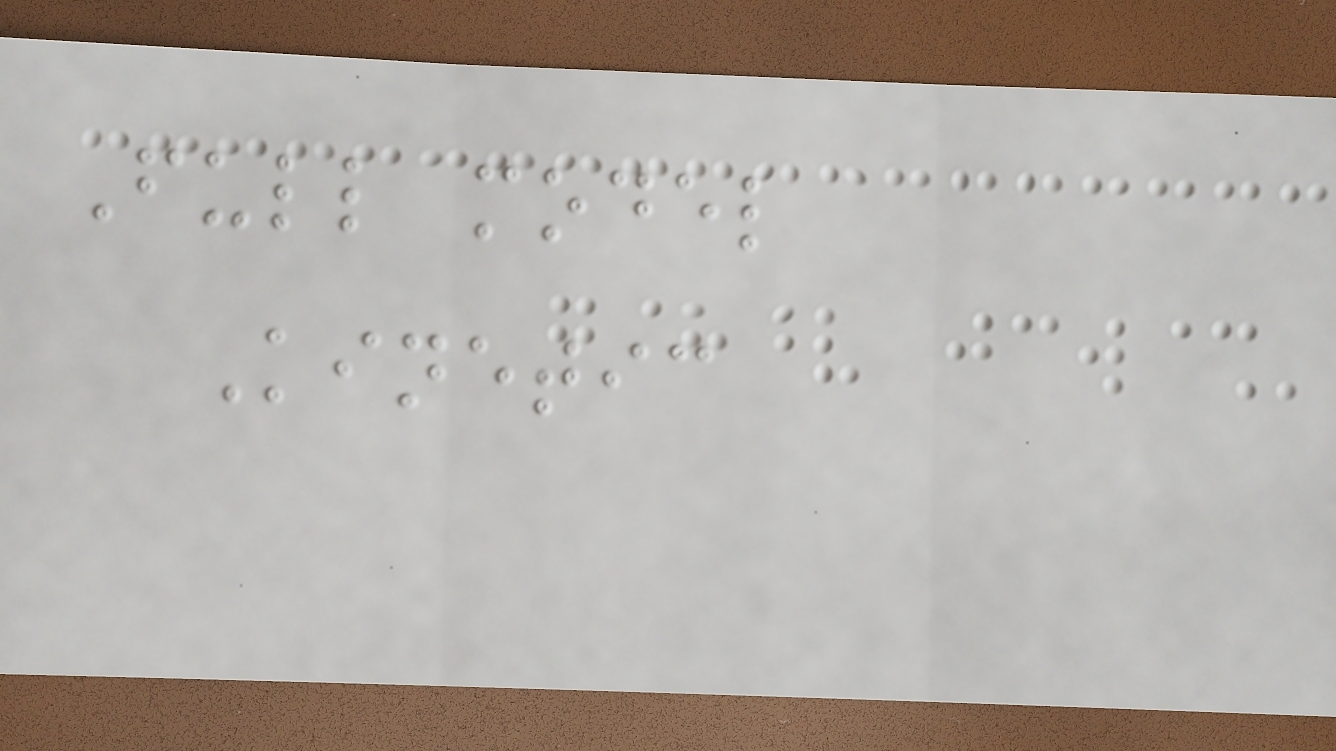Full model
Kinetic
